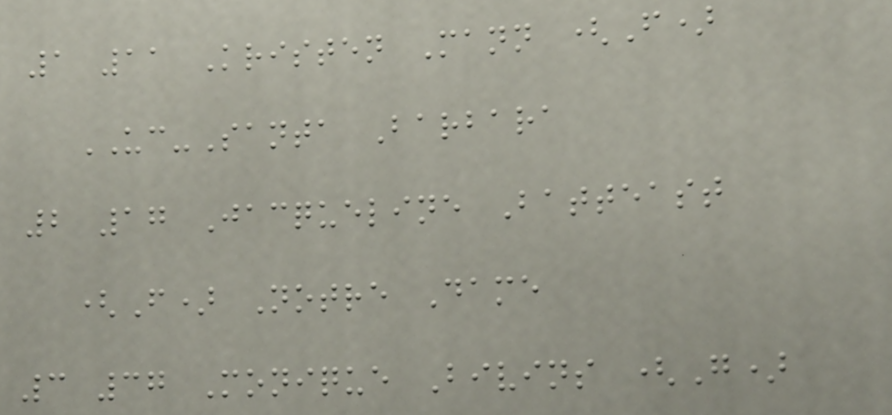1 11 Kristen Mann (F)
UC-Santa Barbara
2 17 Jacqueline Batteast
(F) Notre Dame
3 37 Monique Bivins (G)
